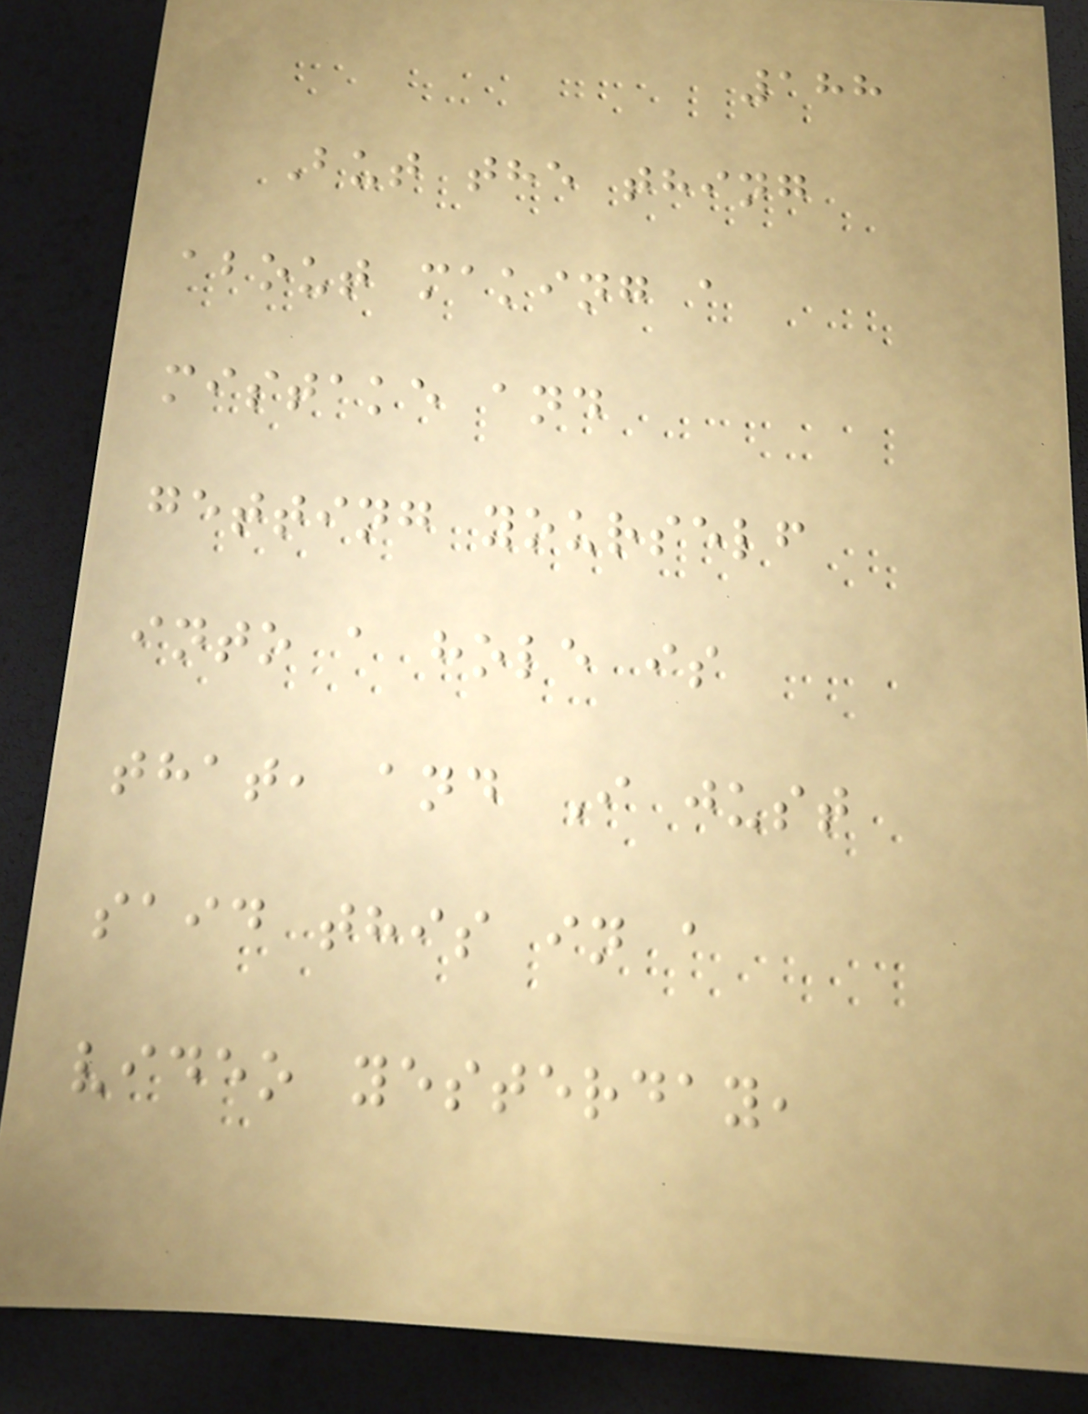188
But the thing
about making a
mistake and
getting yourself
into a hole is
that, and I just
said this in a
video yesterday,
